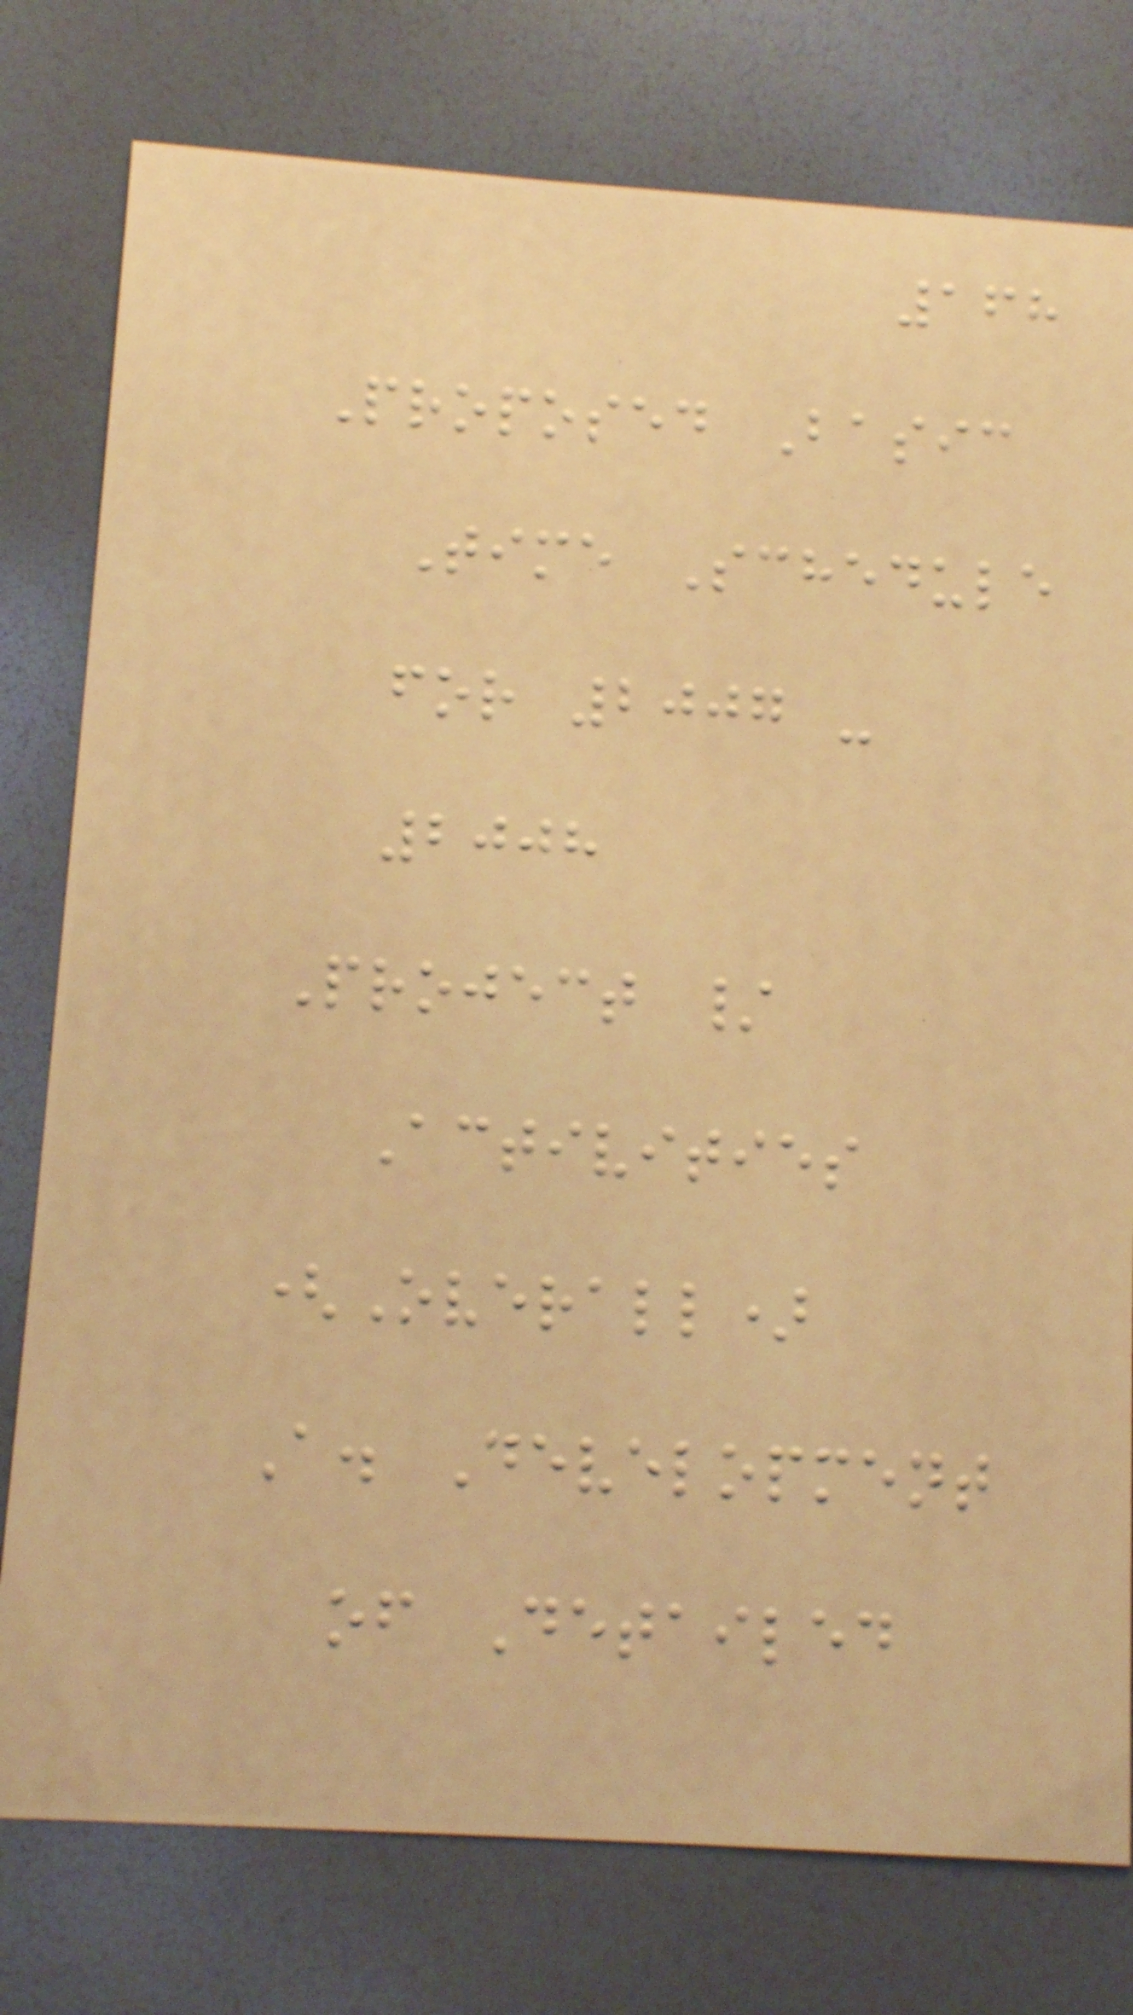168
Proposed Basic
Time Schedule
for 2007 -
2008
Project /
Activities
(Overall)
A. Development
of Detailed
